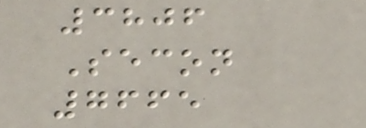3806
Secon
7665
